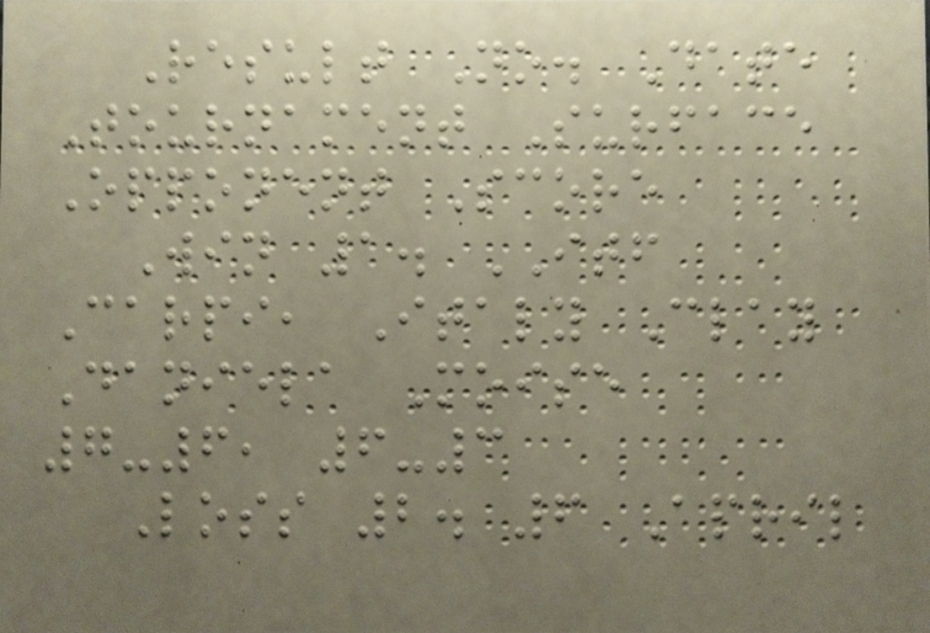Result No. Date
Tournament Surface
Opponent Score
Win 1. ITF
Carpi, Italy Clay
Daniela Moise
7-6, 6-3
Loss 2. 6 April
